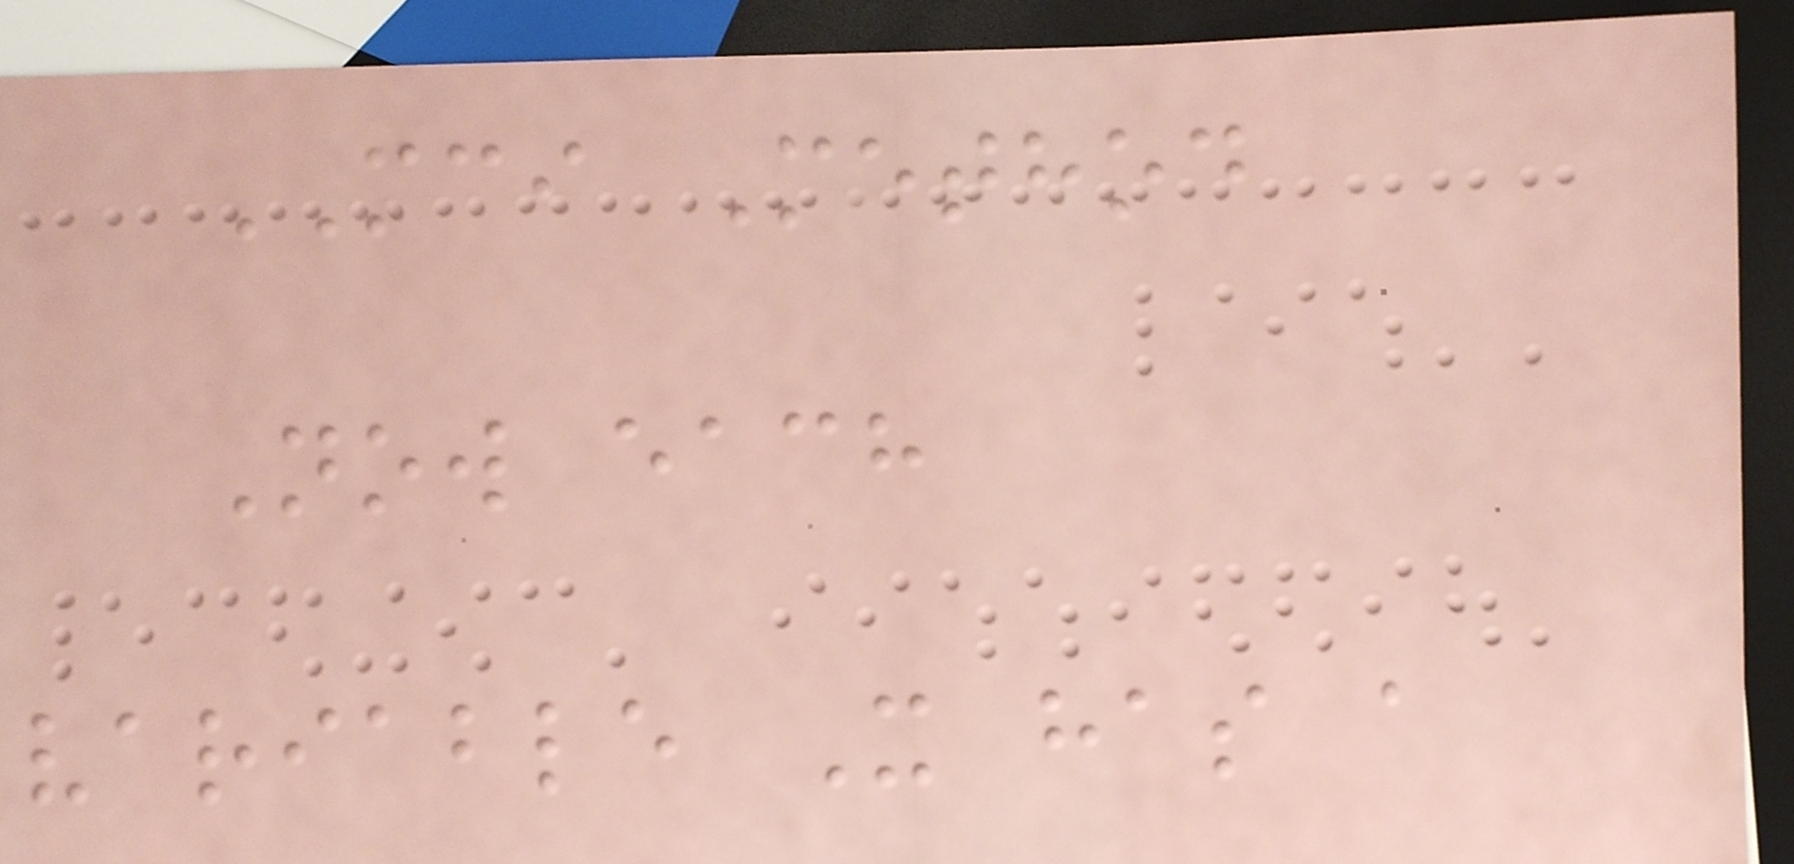MCI Method
Now each
variable X has a
